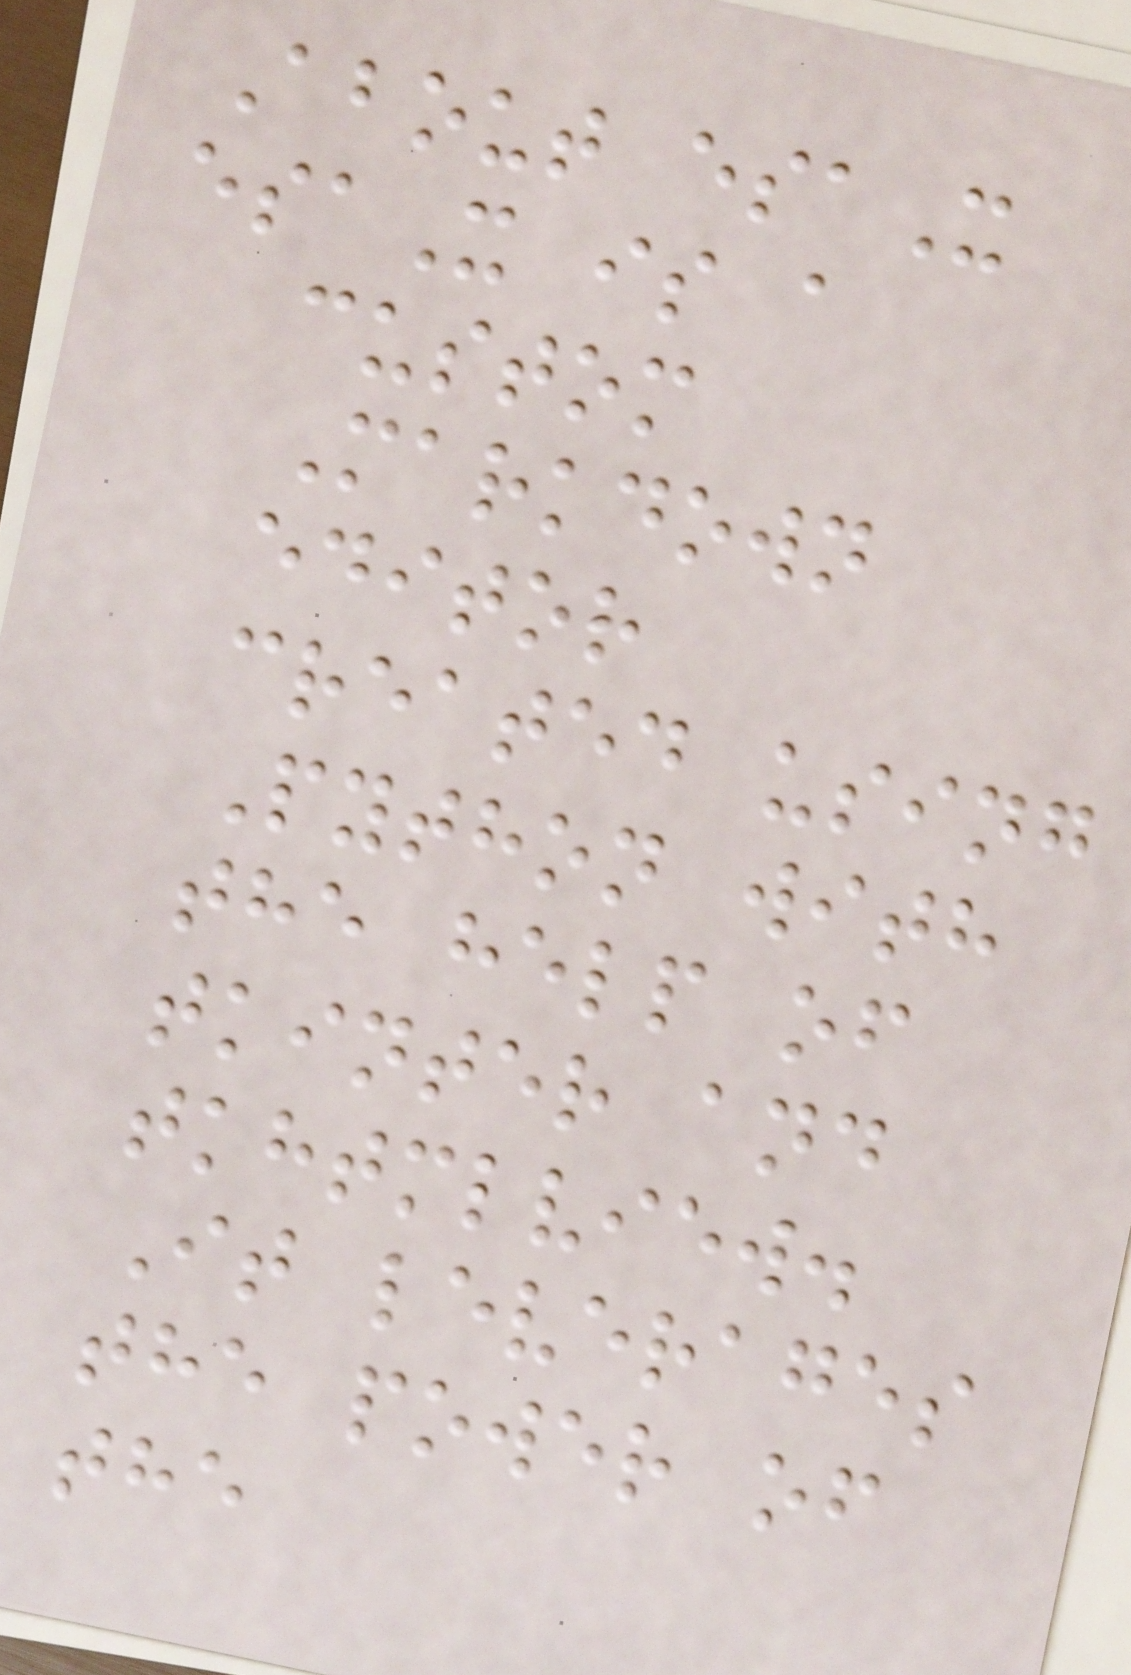About esaX
esaX is a
custom
Markdown
editor
created using
Python with
the help of
tkinter and
tkhtmlview.
It leverages
the power of
the
